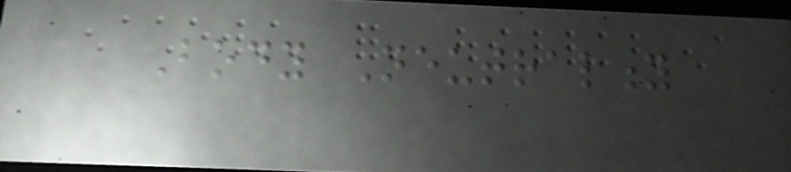Body Neutrality
